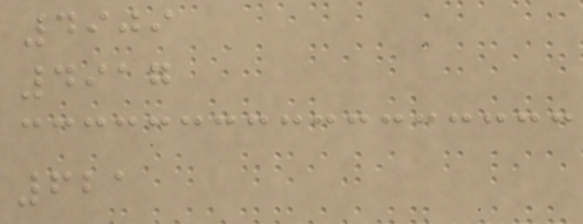4909
4917
621
